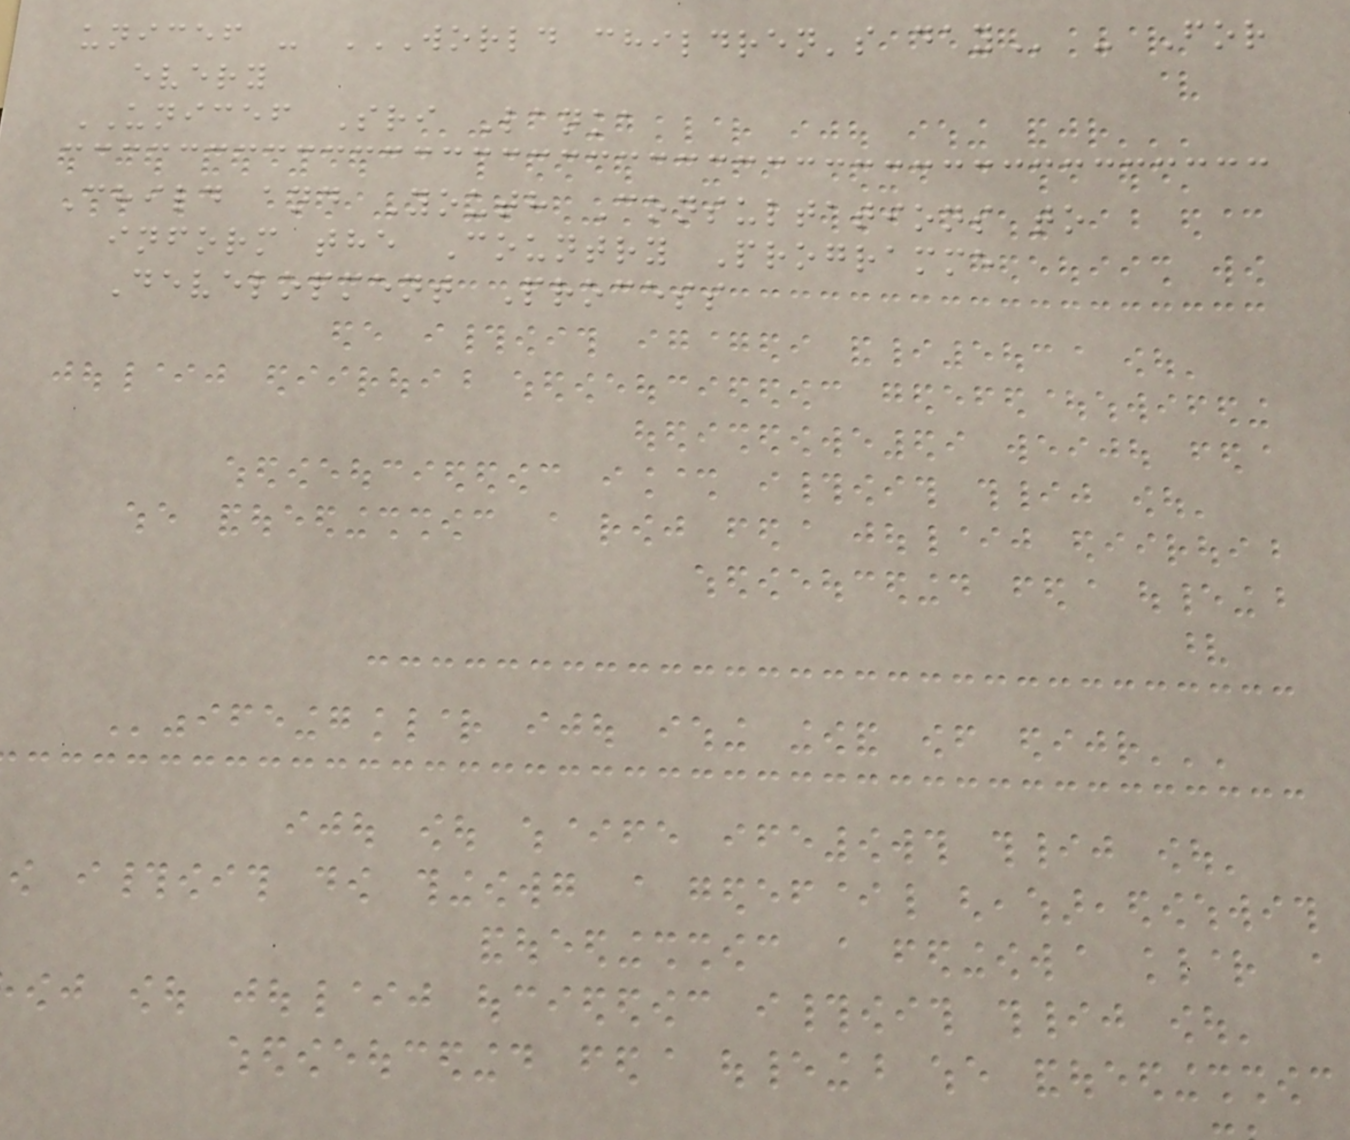unicef - WORLD CHILDREN'S DAY - For
every
UNICEF Sri Lanka
Child and Youth Consultations to
inform the Country Programme
Development Process
